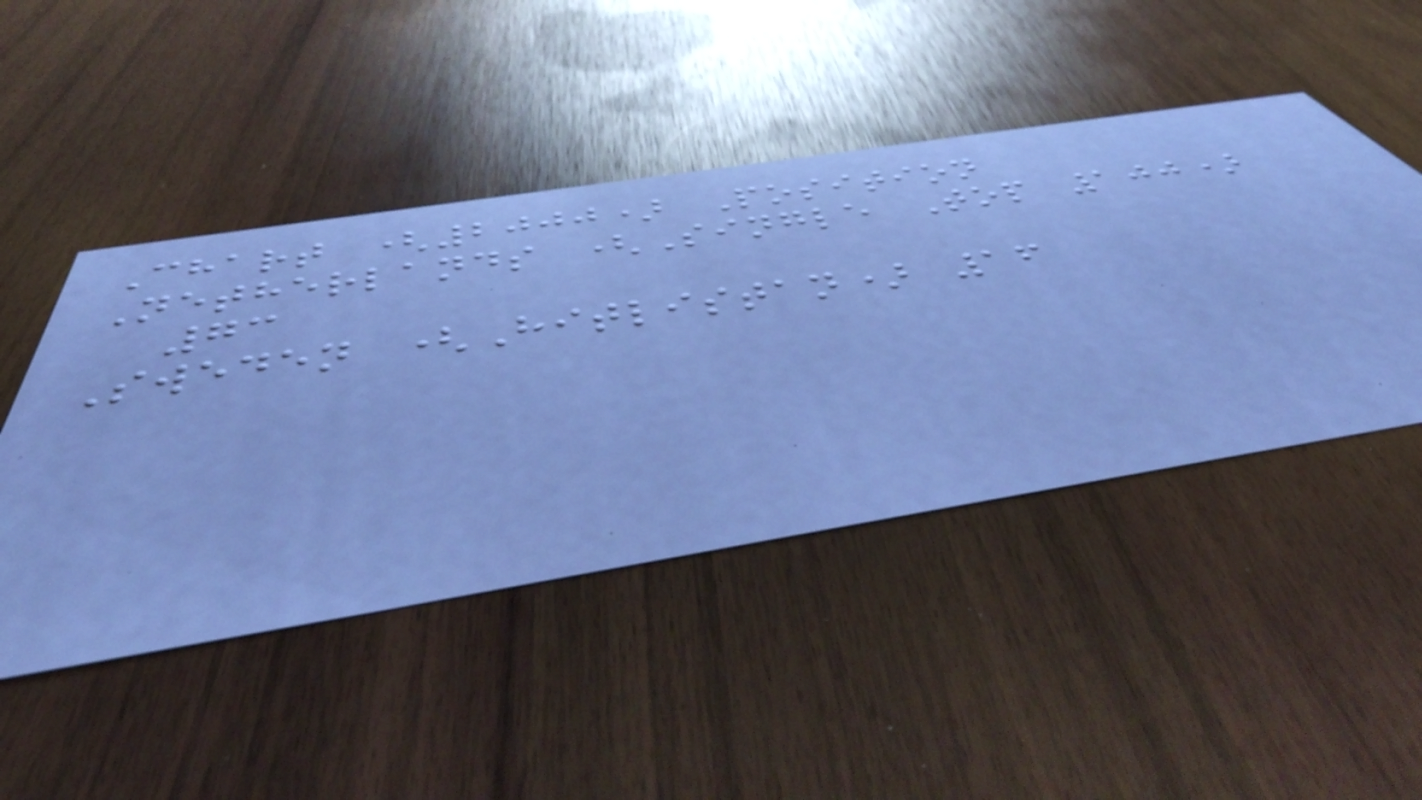Chart (2000) Position
Netherlands (Single Top 100)
73
Sweden (Hitlistan) 16
